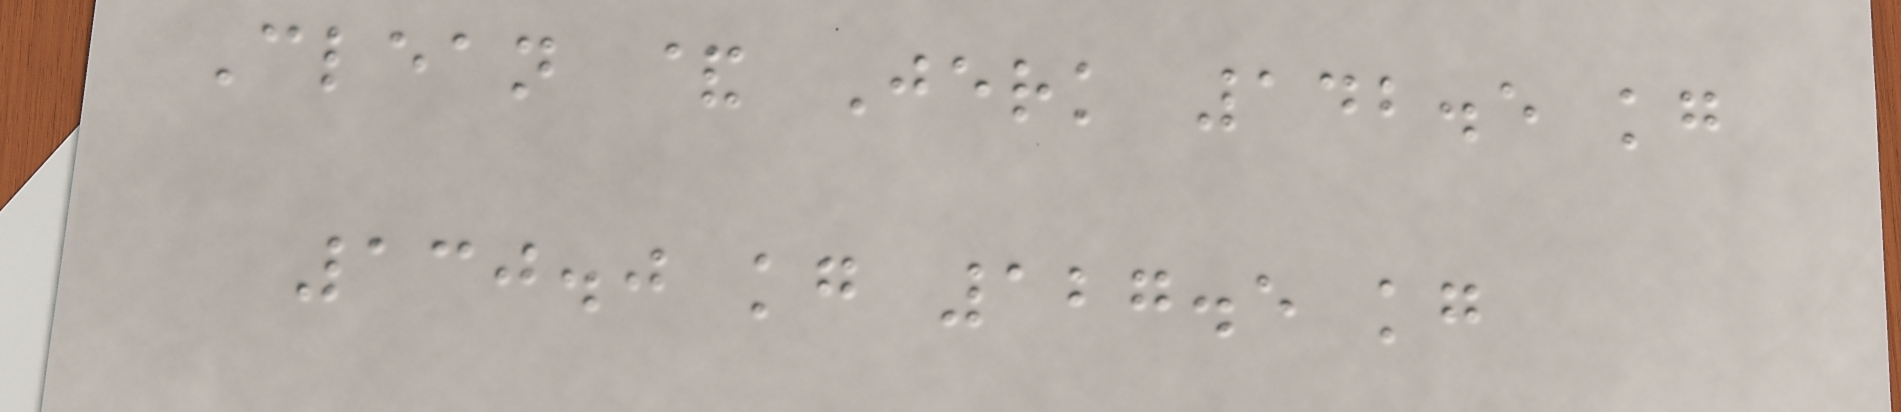Clean & Jerk 142.5 kg
130.0 kg 127.5 kg
